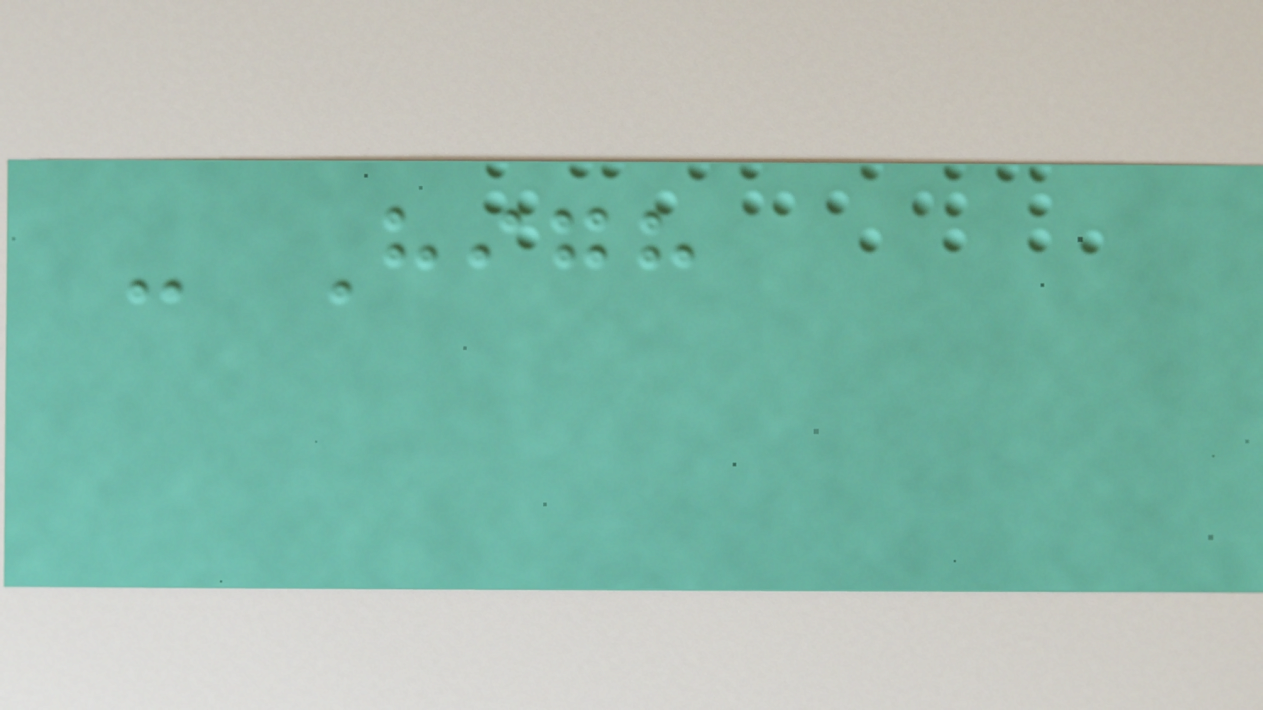- High
